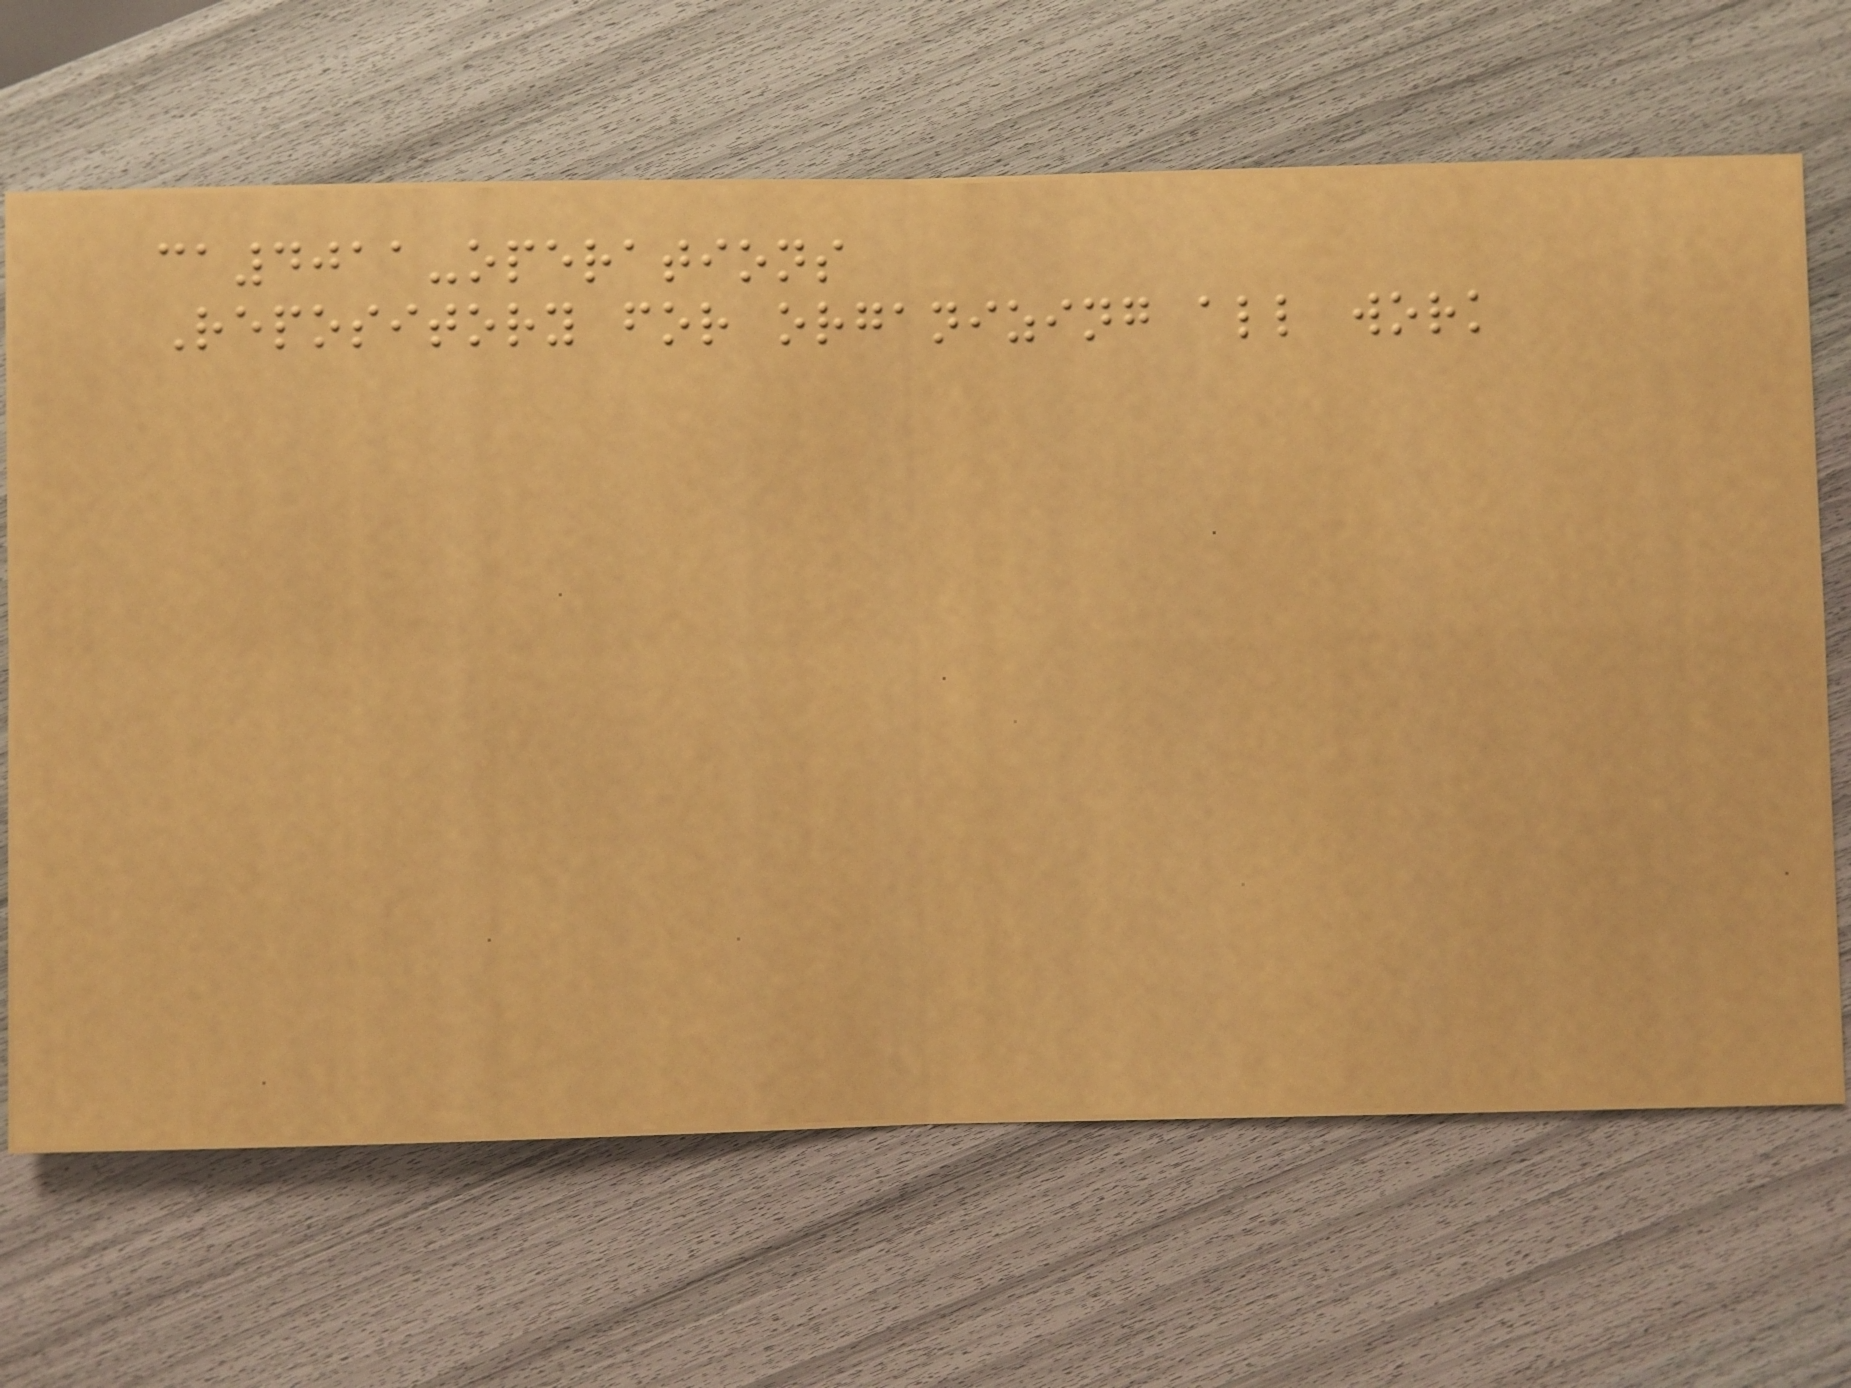ca4011-operations
Repository for organizing all work
